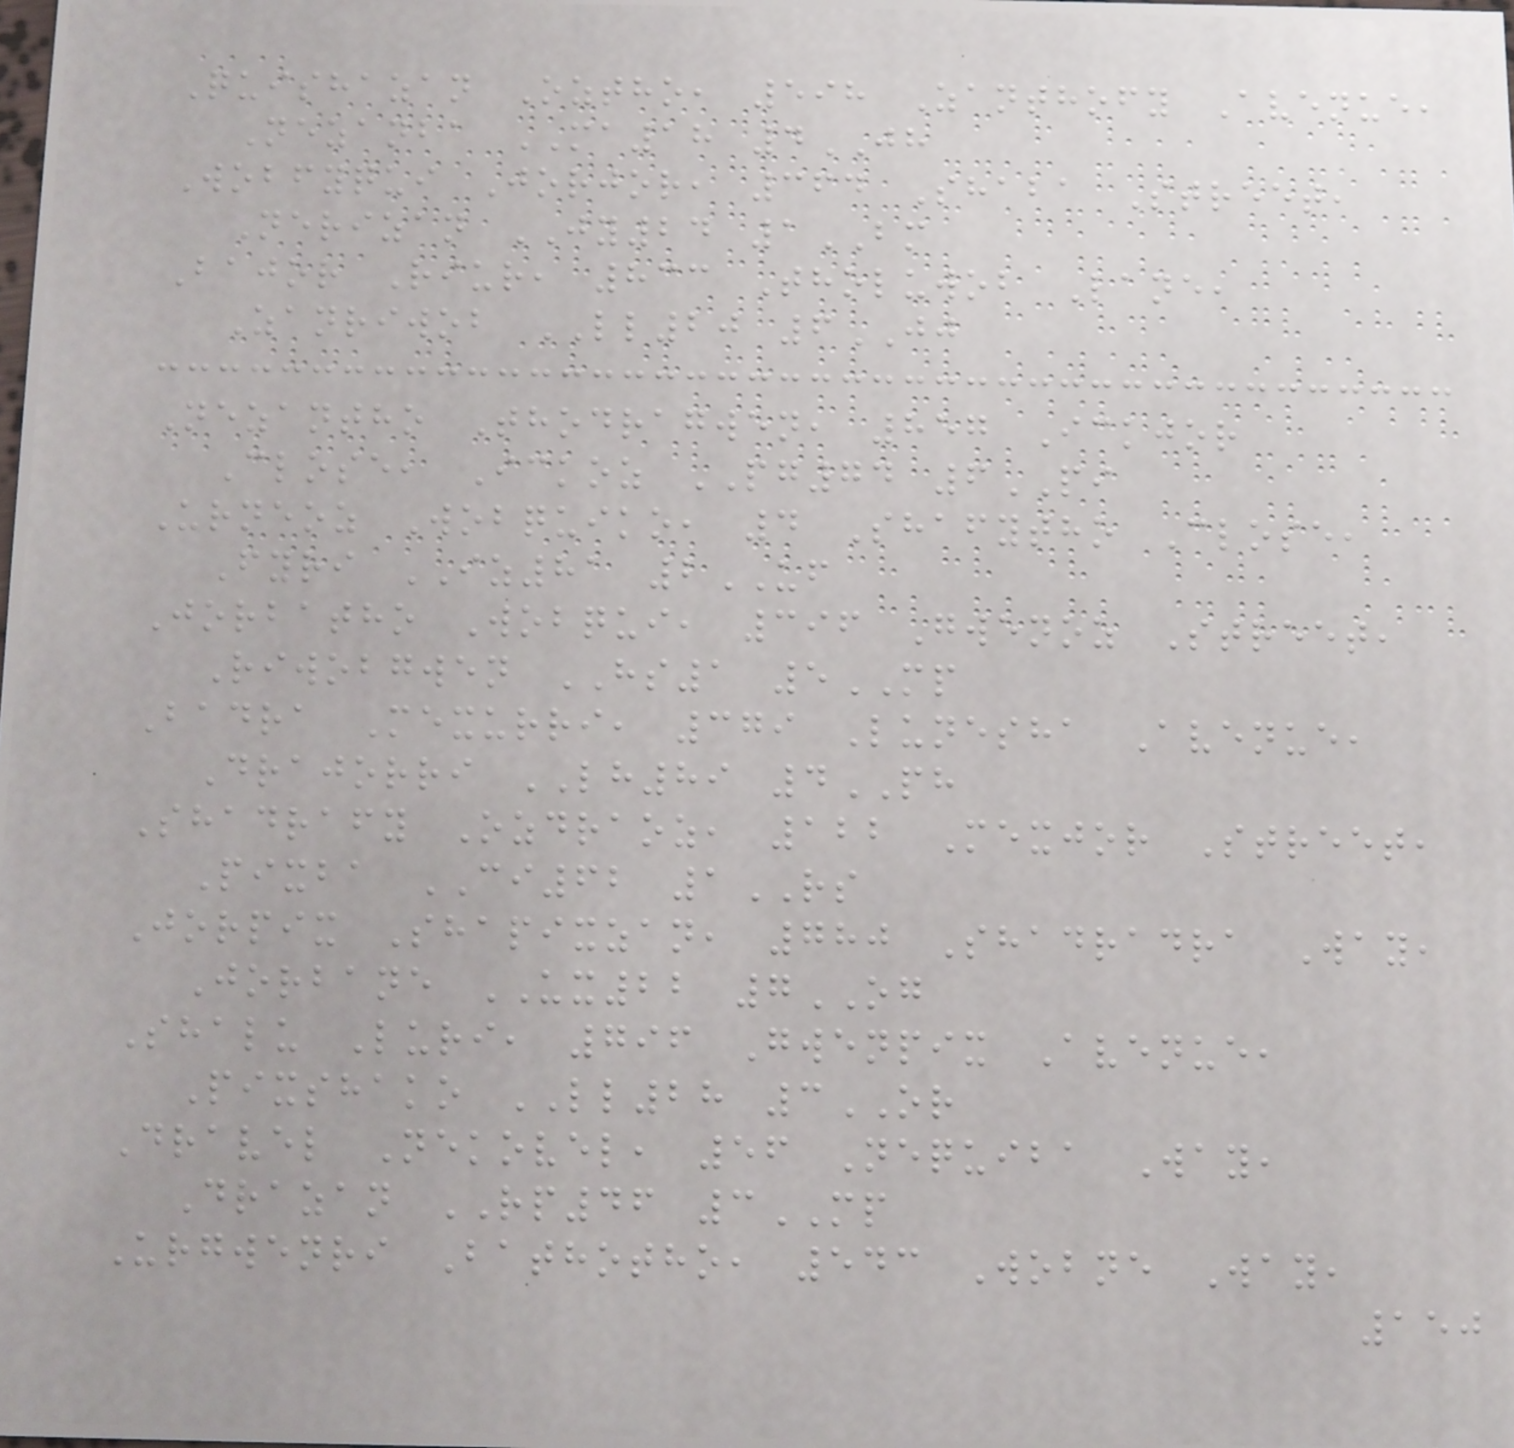Quishazan Oztho, 598 Zanthofy Avenue,
Nezanba MA18 4JH
Wobfyqui Jorjor, 364 Shaba Street,
Nerizan JY24 1BM
Bajor Riur, 833 Tholuwob Lane,
Zanriwob LL20 6JJ
Nezantho Thodragwen, 857 Ickjor
Close, Ickoz PG74 6PI
Urneoz Wobquiko, 4 Shafytho Close,
Fyri IZ81 2UF
Jorbatho Wobqui, 396 Gwenoz Street,
Riwobgwen HS1 5MP
Badra Mexurri, 379 Lunesha Avenue,
Drajorri LH89 4PH
Shadrafy Ozdraoz, 122 Mexjor Street,
Pixba CI62 1RS
Jorpix Shapixzan, 780 Shadradra Way,
Jorbane UX22 7OG
Shalu Luri, 796 Gwenpix Avenue,
Pixshako LL28 3OR
Dravel Nekovel, 56 Nequiba Way,
Drazan RP46 3MP
Urgwenri Bathotho, 543 Wobne Way,
150
